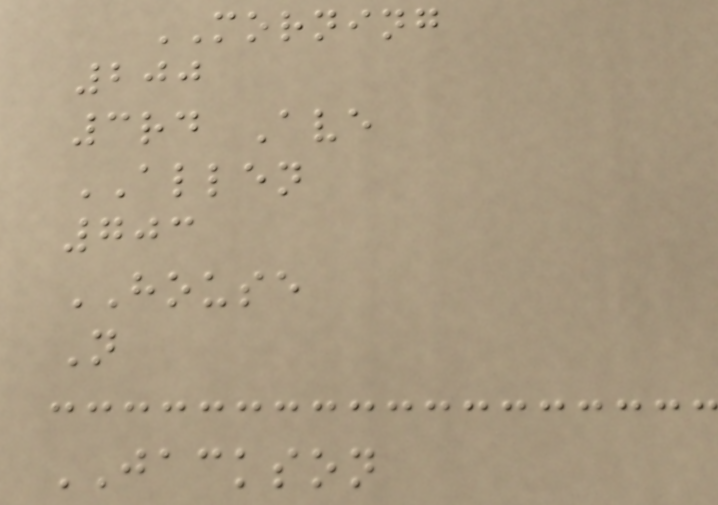MORNING
200
3rd Ave
ALLEN
703
HOUSE
N
JACKSON
